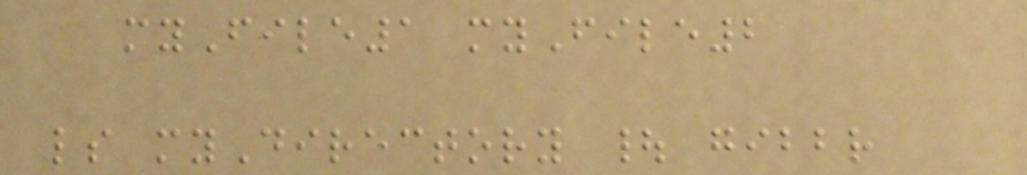myFile1 myFile2
ls myDirectory | gibbr
